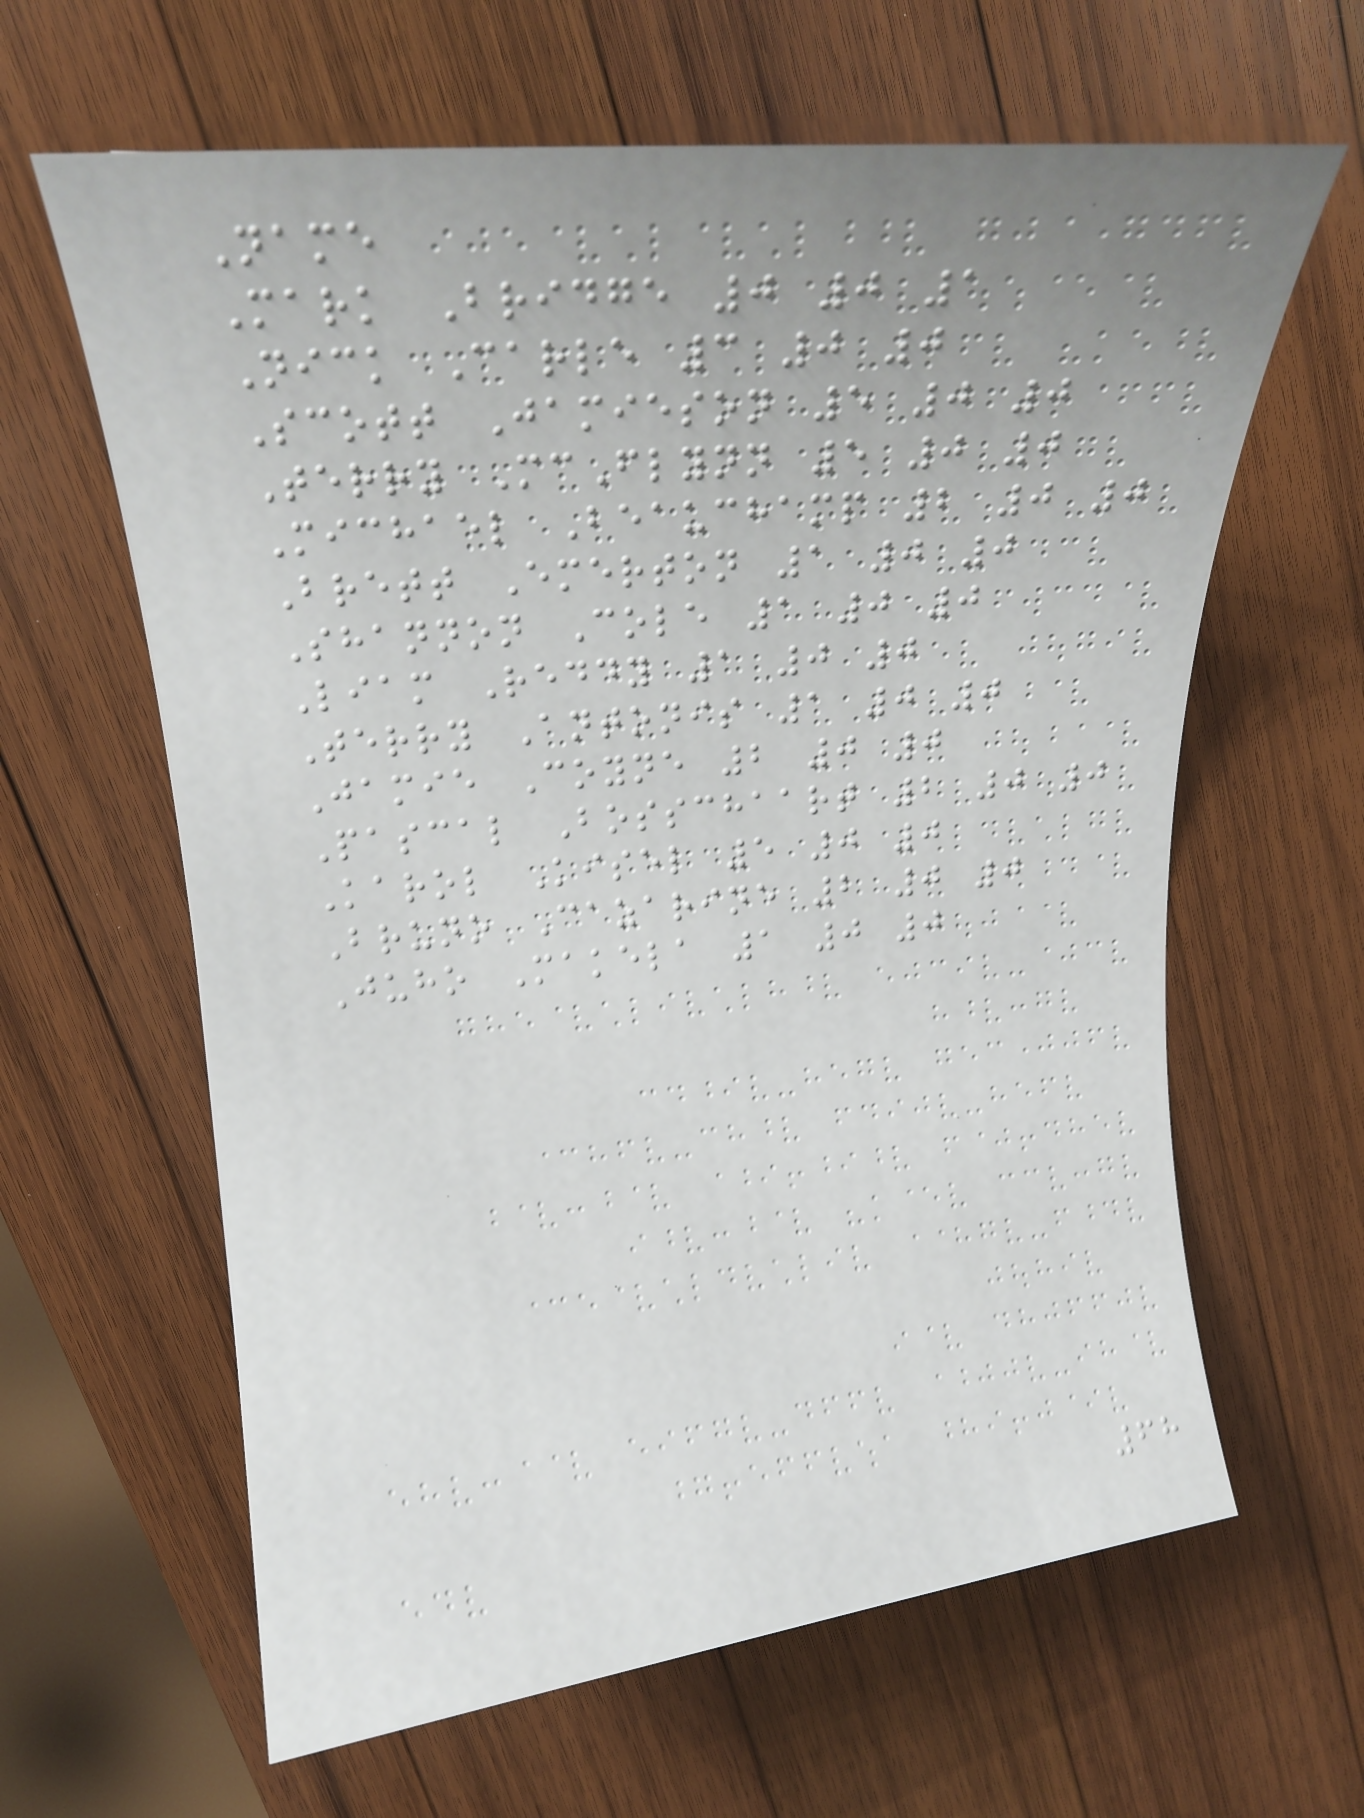Name
Mark Bridge 0 0 1
Nick Carle 3 0 0
Scott Jamieson 5 0 0
Terry McFlynn 5 0 0
Michael Beauchamp 2 0 0
Brett Emerton 1 0 0
Shannon Cole 1 0 0
Liam Reddy 1 0 0
Terry Antonis 1 0 0
Jamie Coyne 2 0 0
Pascal Bosschaart 2 0 0
Karol Kisel 5 0 0
Bruno Cazarine 2 0 0
Juho Makela 1 0 0
68
